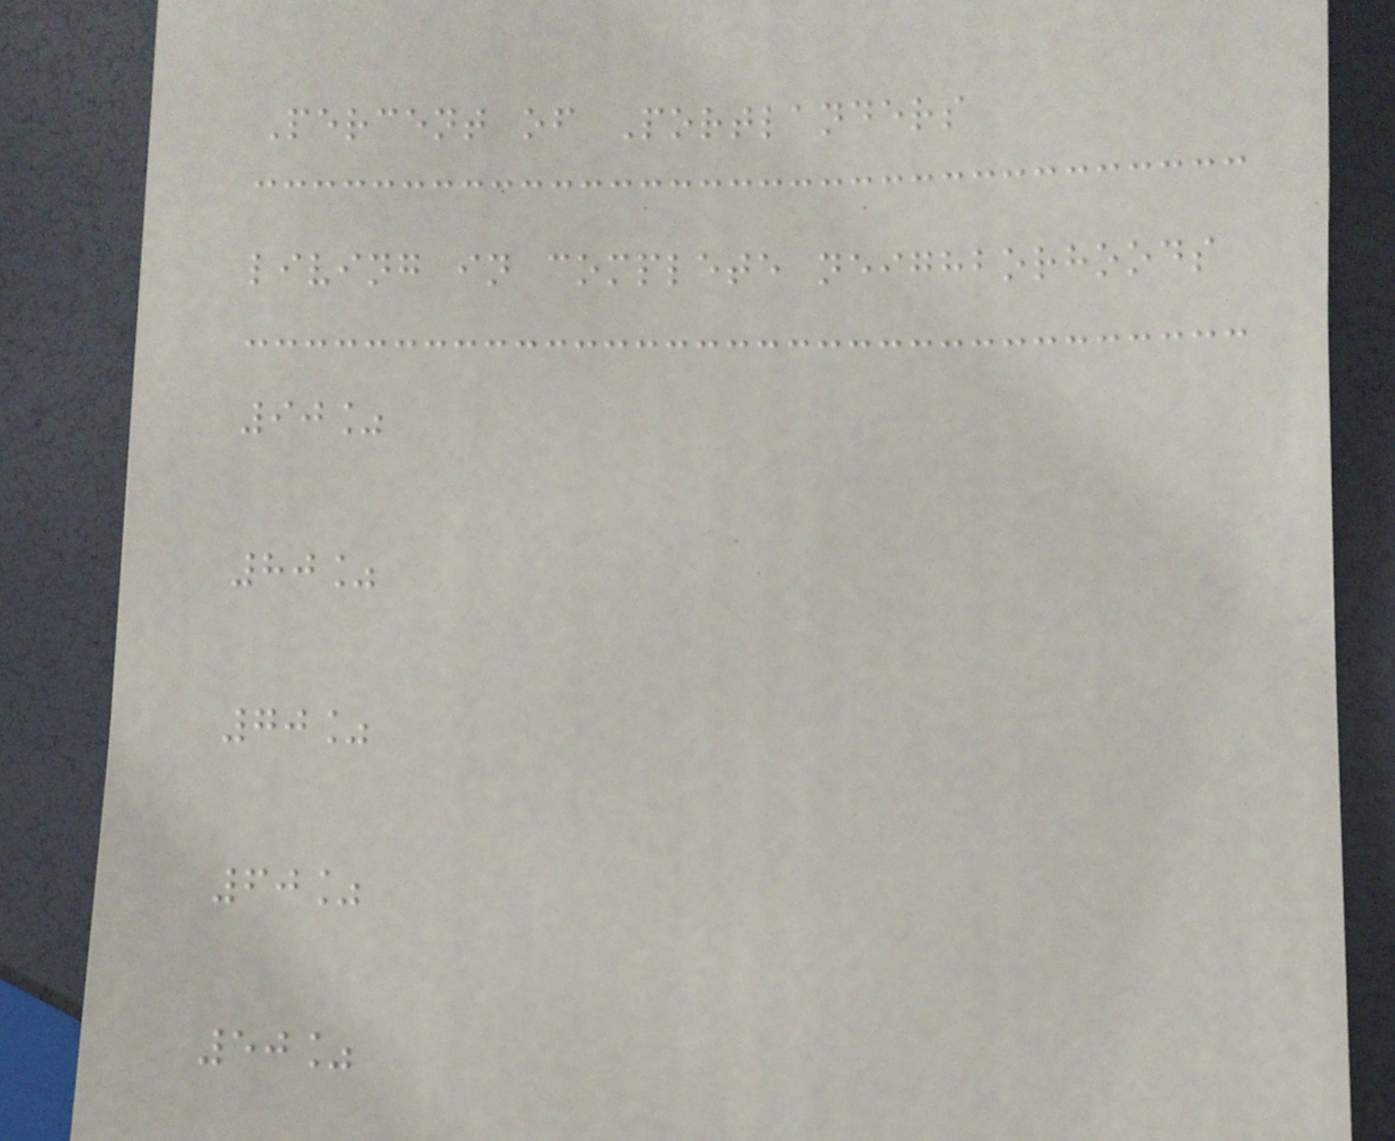Percent of Portlanders
living in complete neighborhoods
90%
80%
70%
60%
50%
